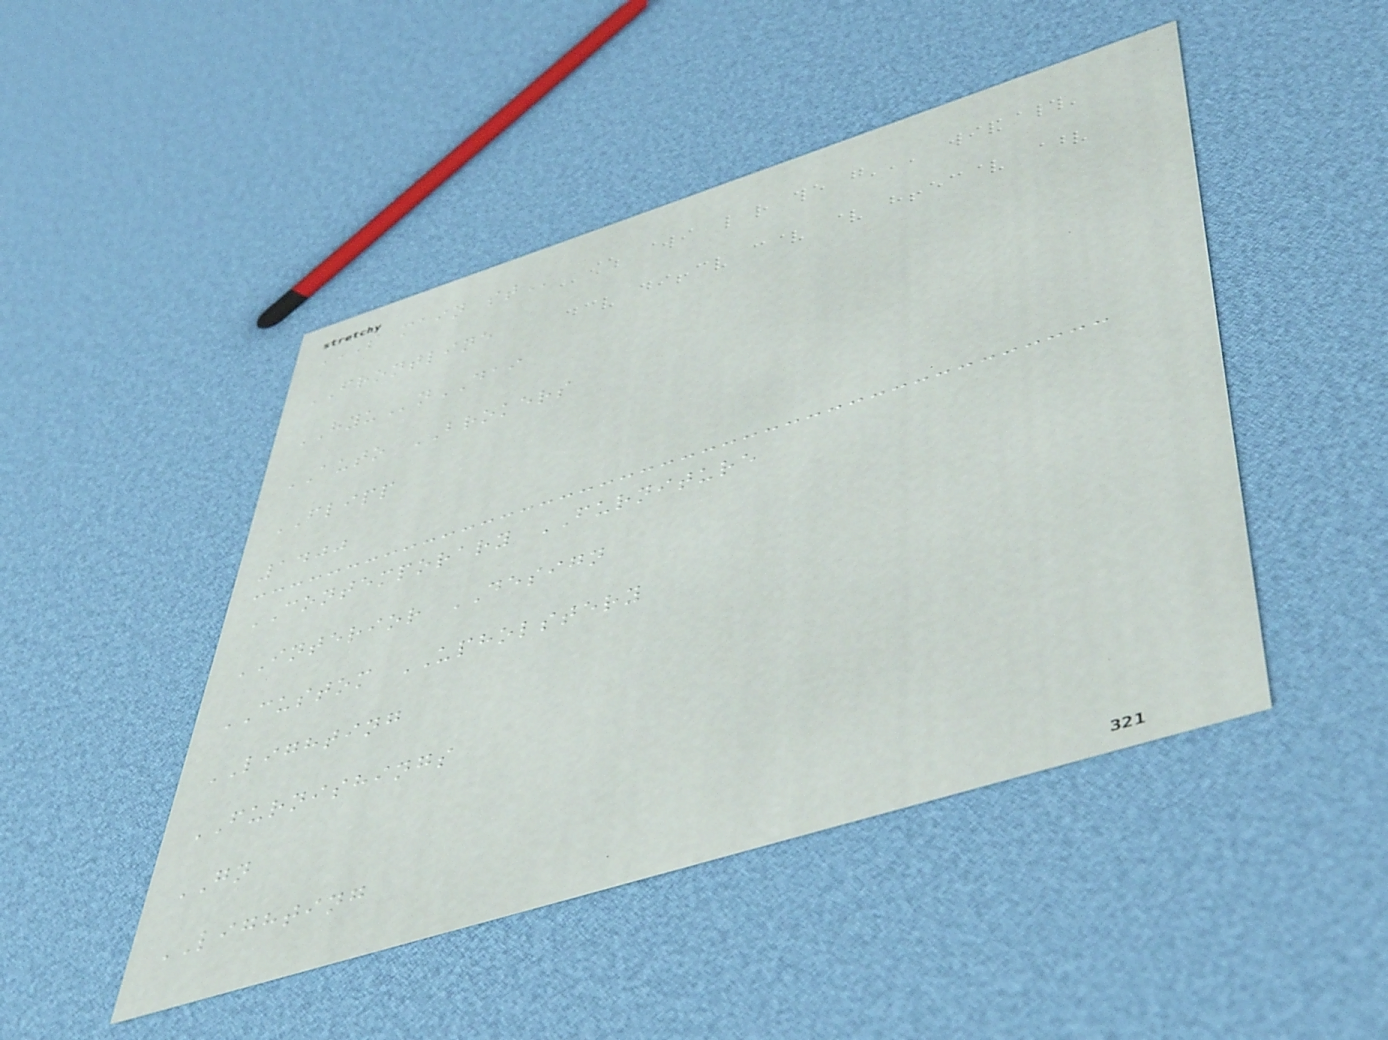S MAIN ST
FRONTLINE
HYUnDAI
AUTO BROKERS
FLIPP
1400
CONTEMPORARY FURNITURE
INTERIOR DESIGN
CUSTOM UPHOLSTERY
LIGHTING
FURNISHINGS
GN
LIGHTING
